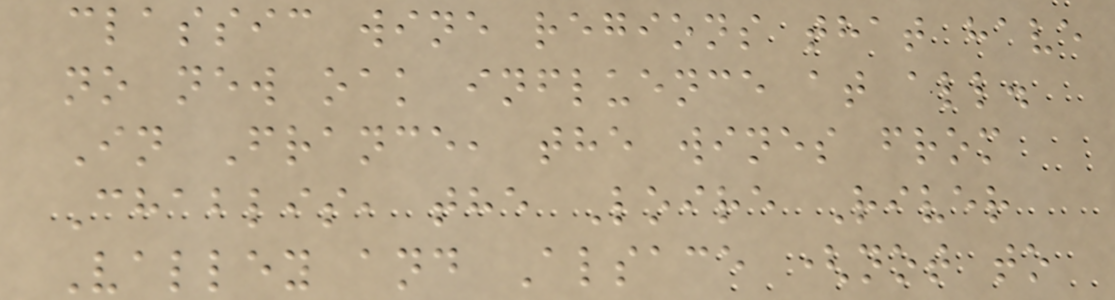classic wine regions that have
no new oak influence at all.
In France, the wines from
Chablis, the Loire River
Valley and Alsace (not to
